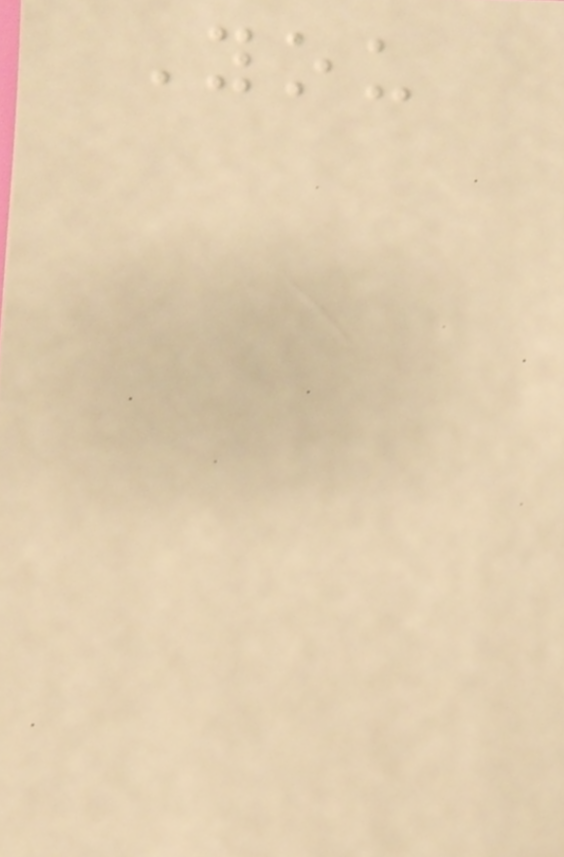You
